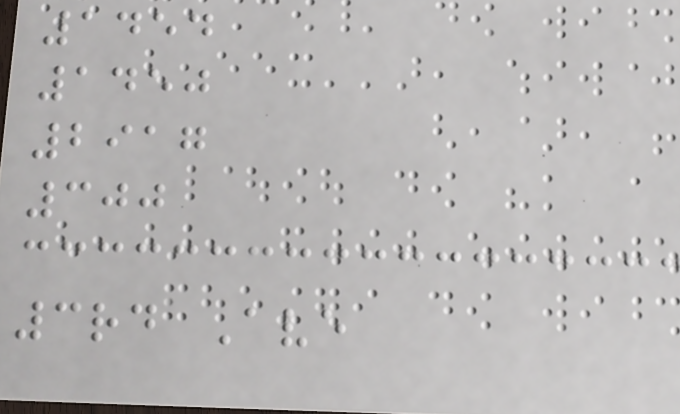1454
1450
2917
300
3rd Ave
